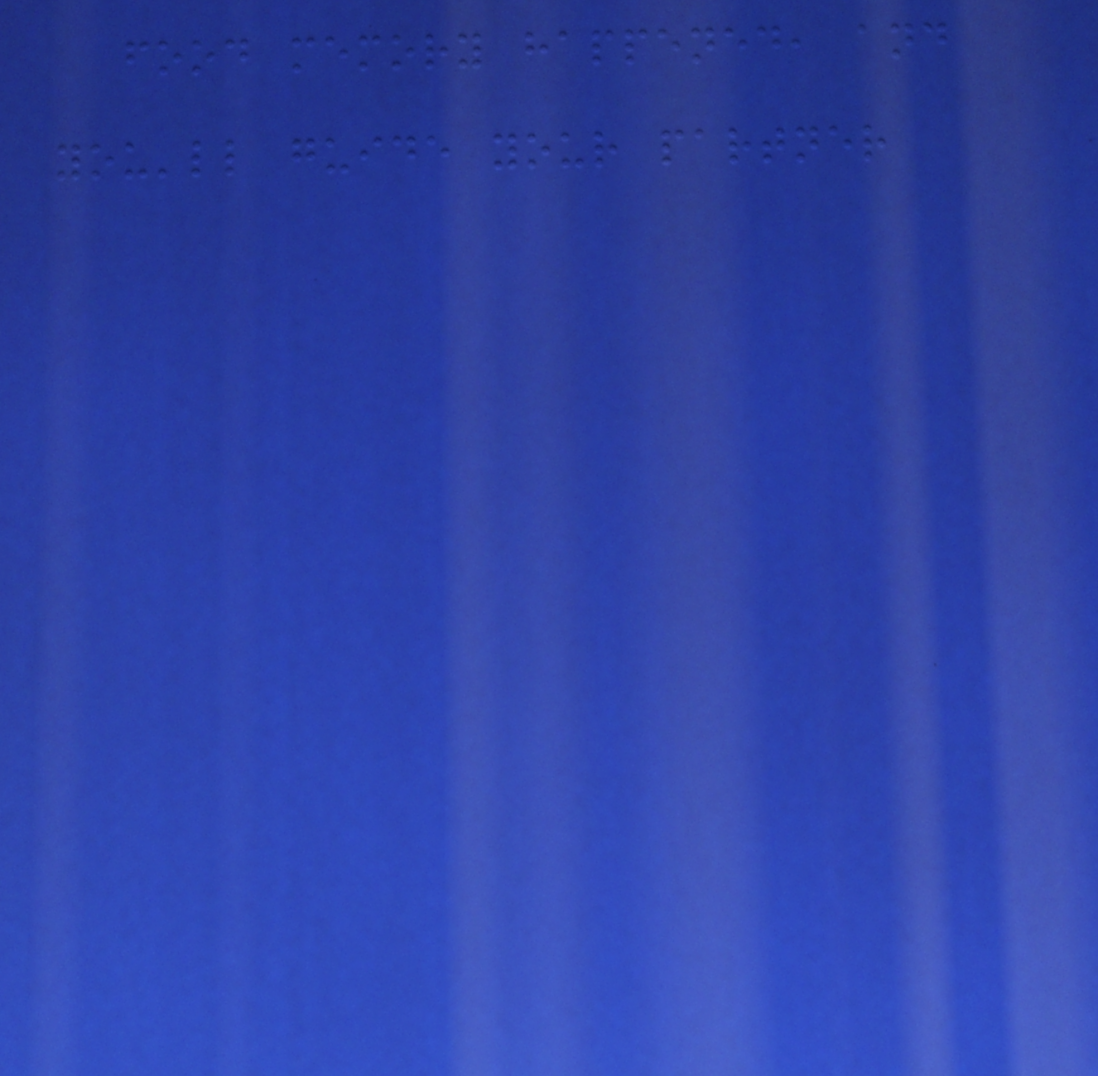food memory happened, and
you'll guide your partner
